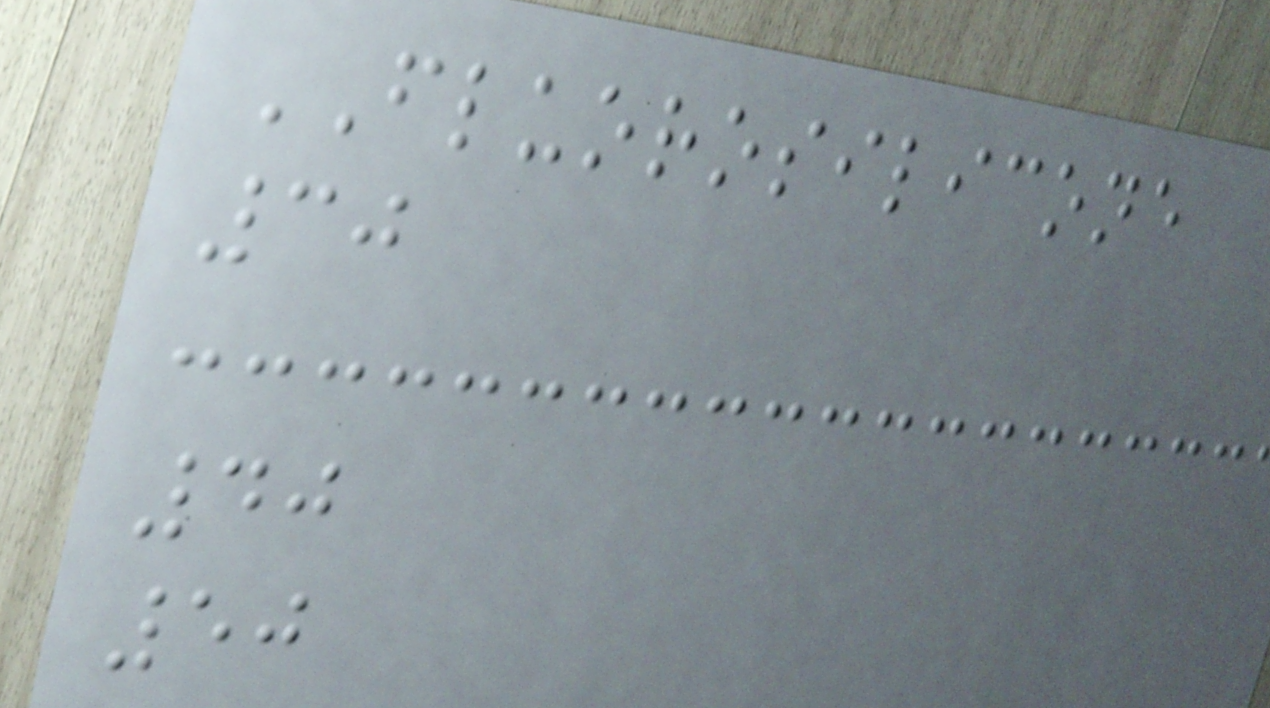FLUOROSILICONE
30
40
50
